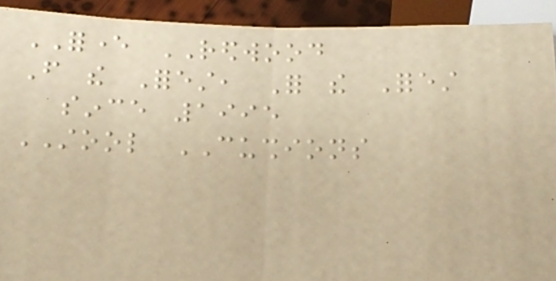FOREVER REDWOOD
From the Forest, For the Forest
since 1995
STOOL CUSHIONS
